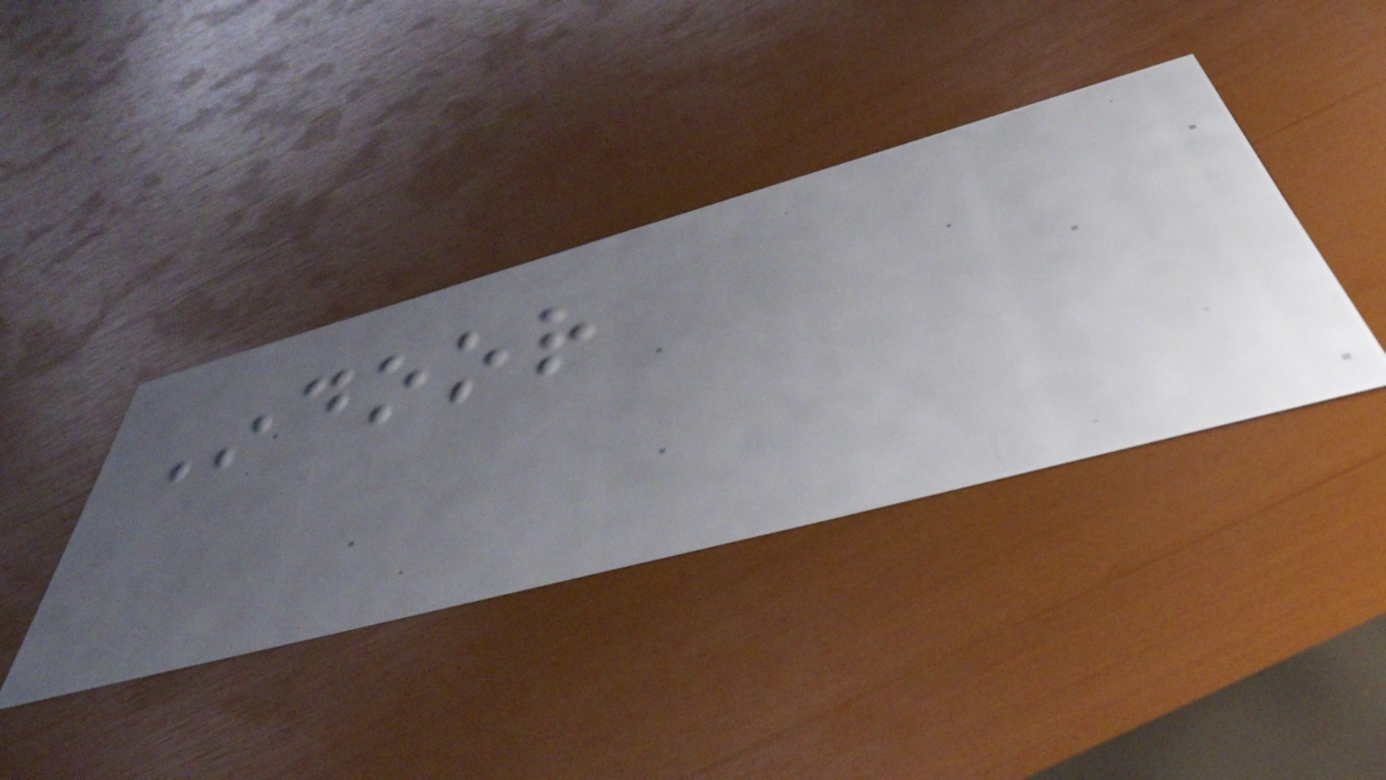Indoor
